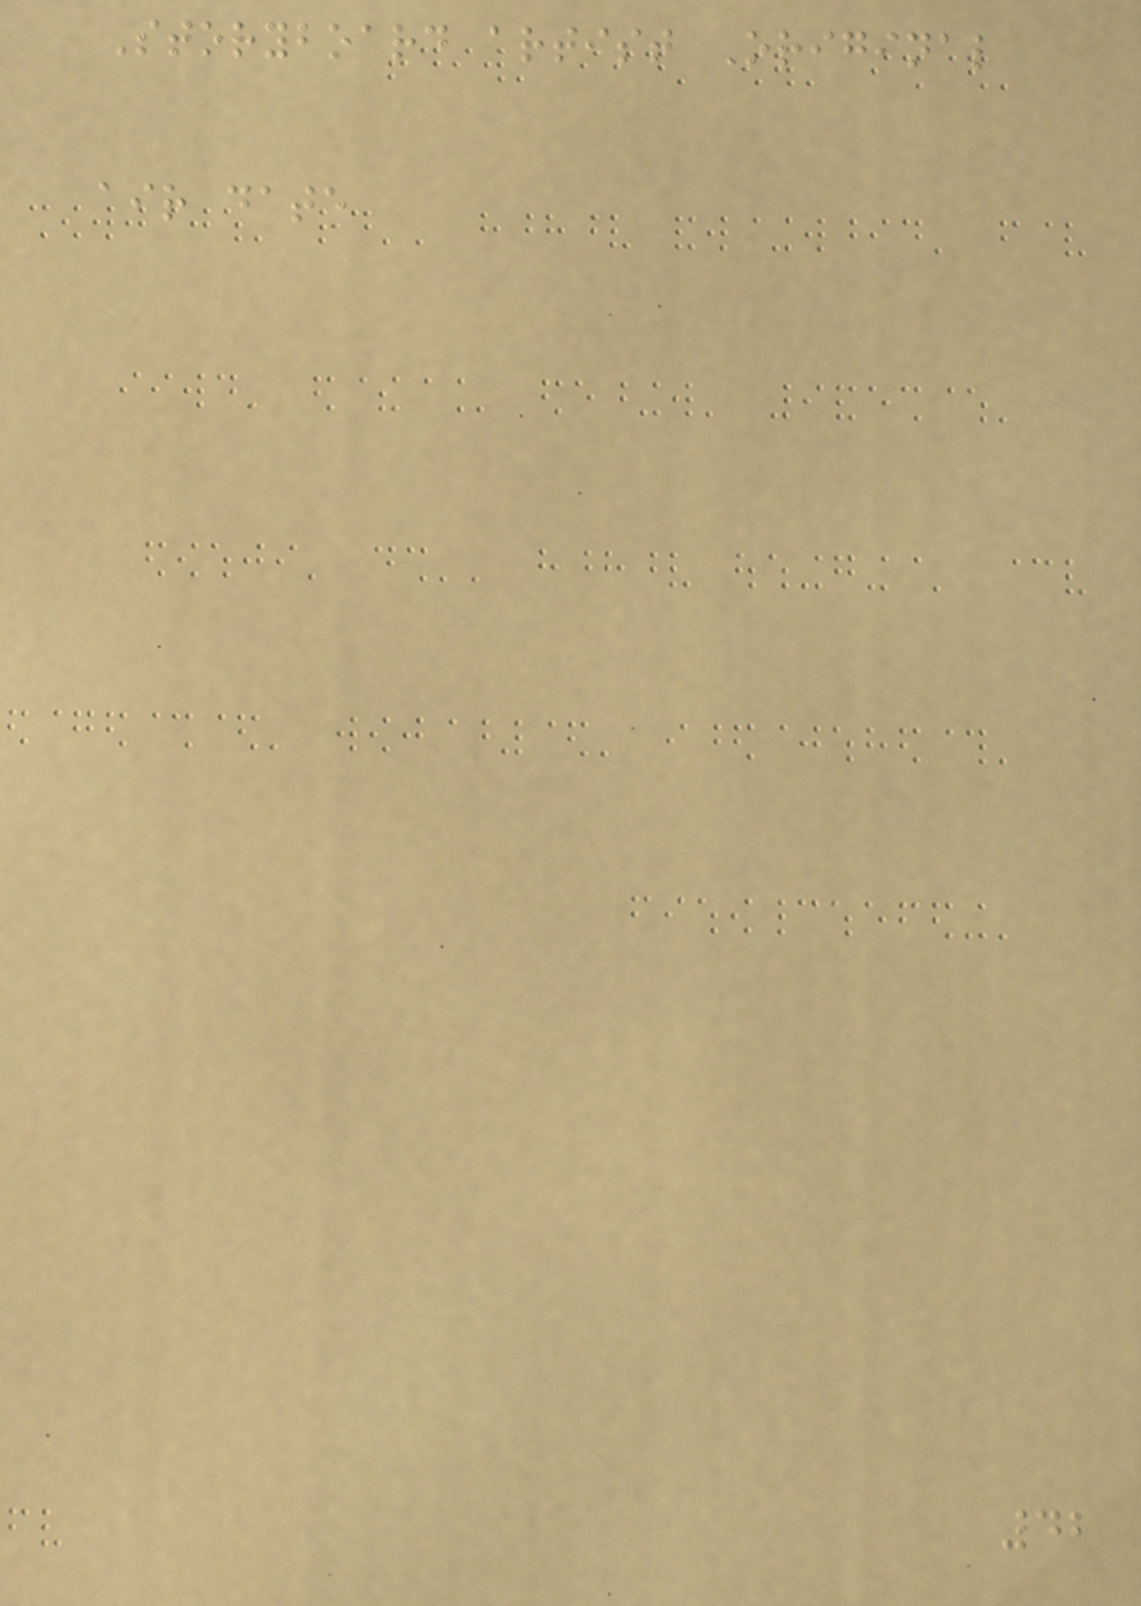Storyboard artist Original
air date
42
